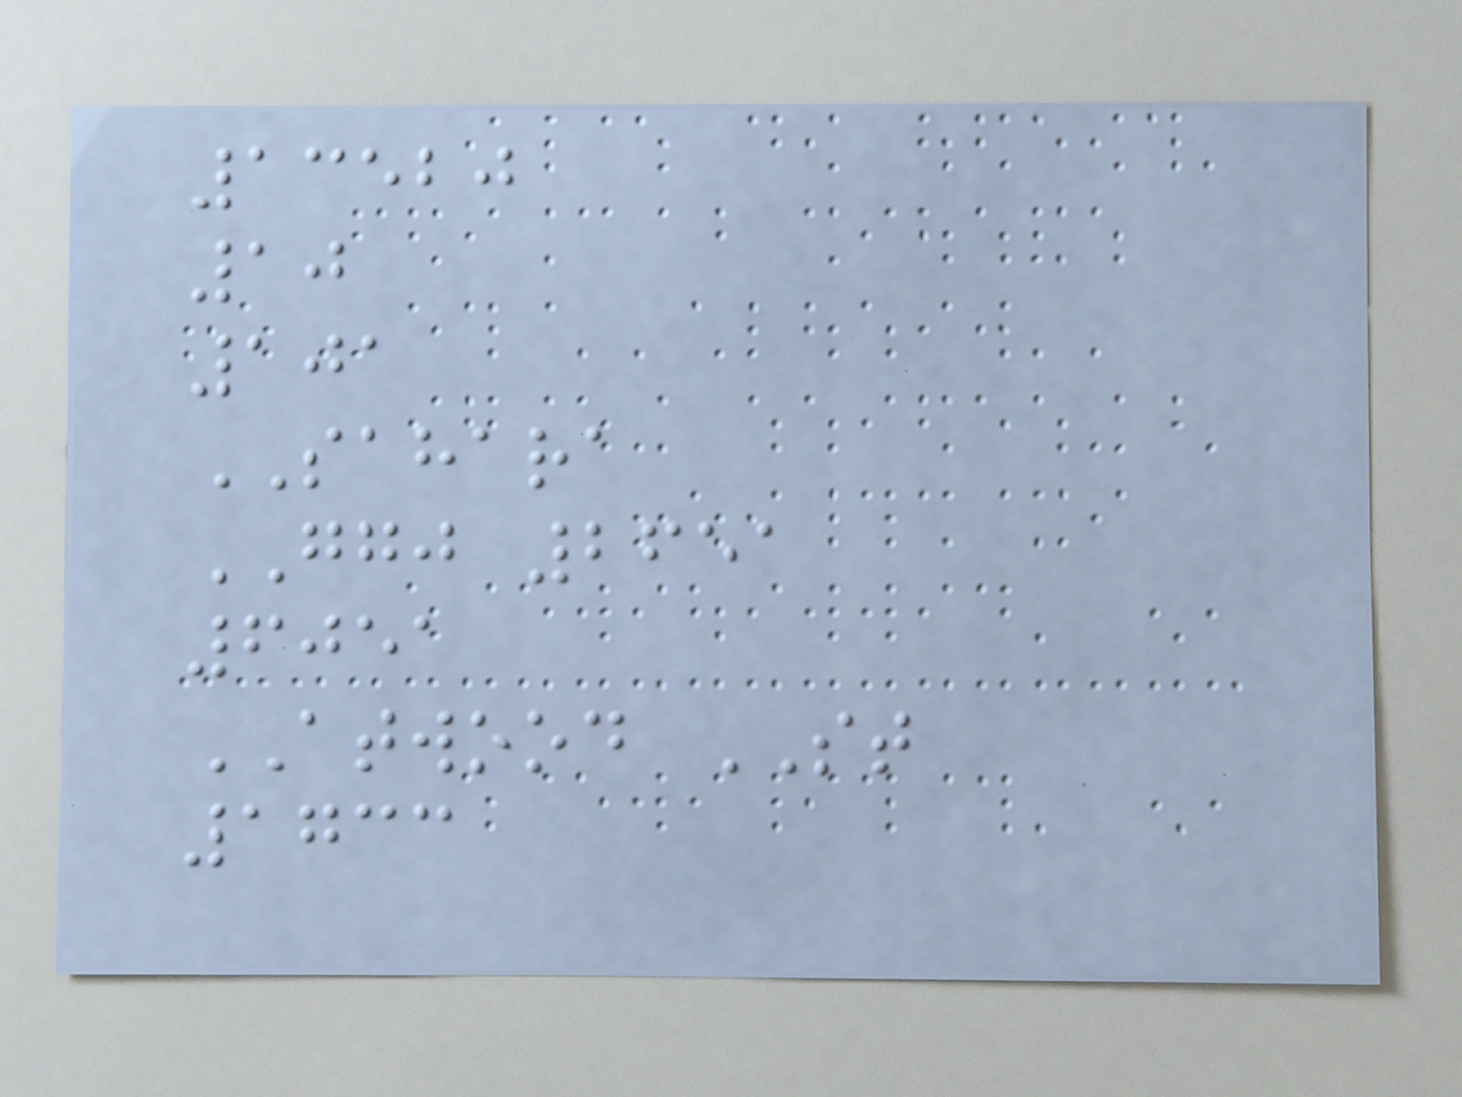13520
10
101
SAHARA
GGJ 2651
6051
ATWOOD ST
1733
